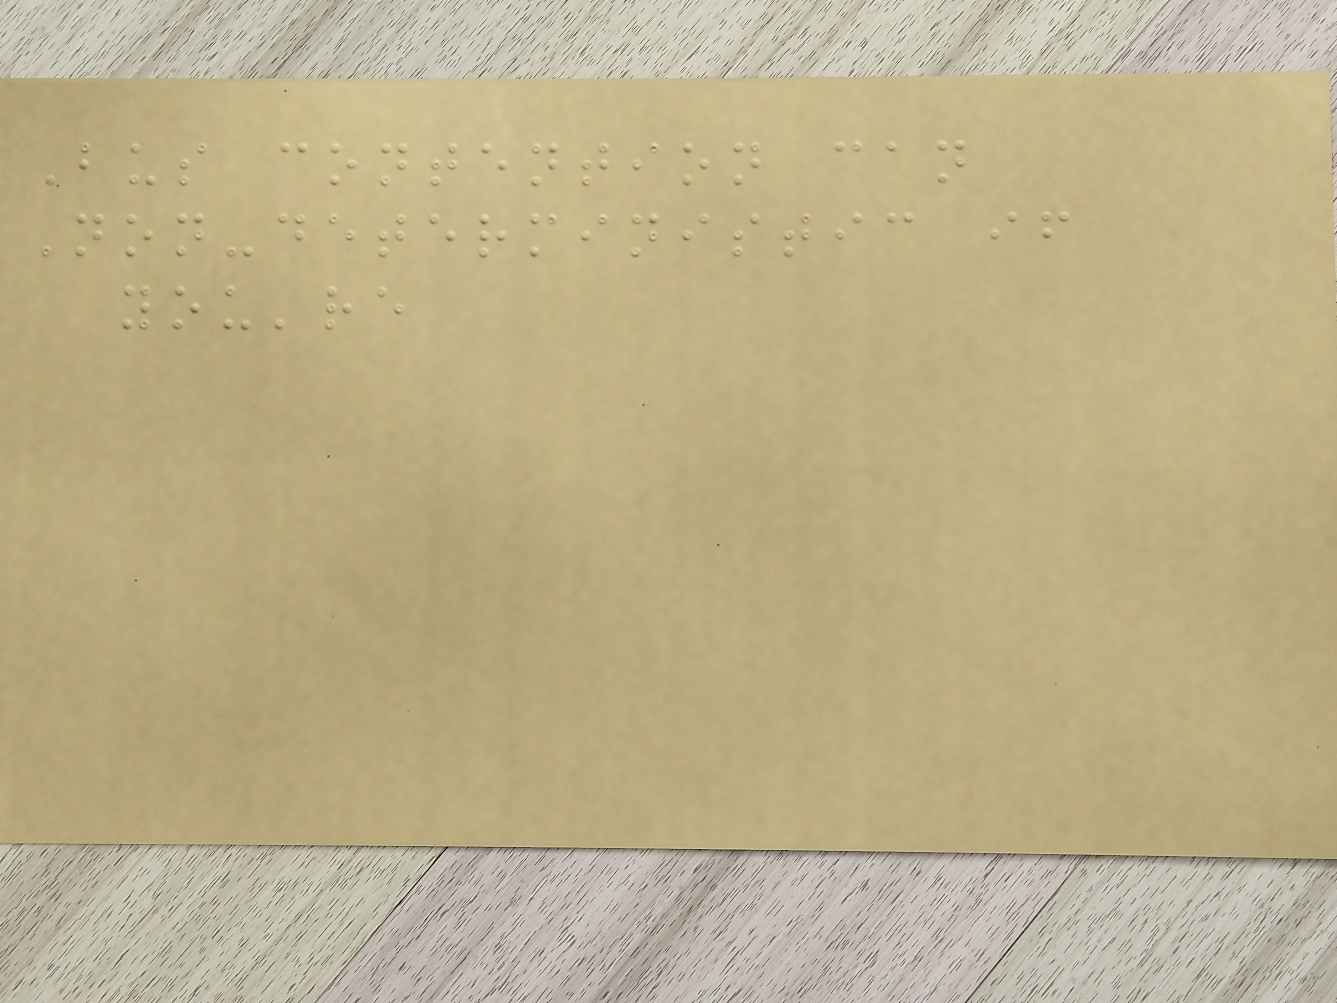Bus contention can
Non-deterministic if
you're
